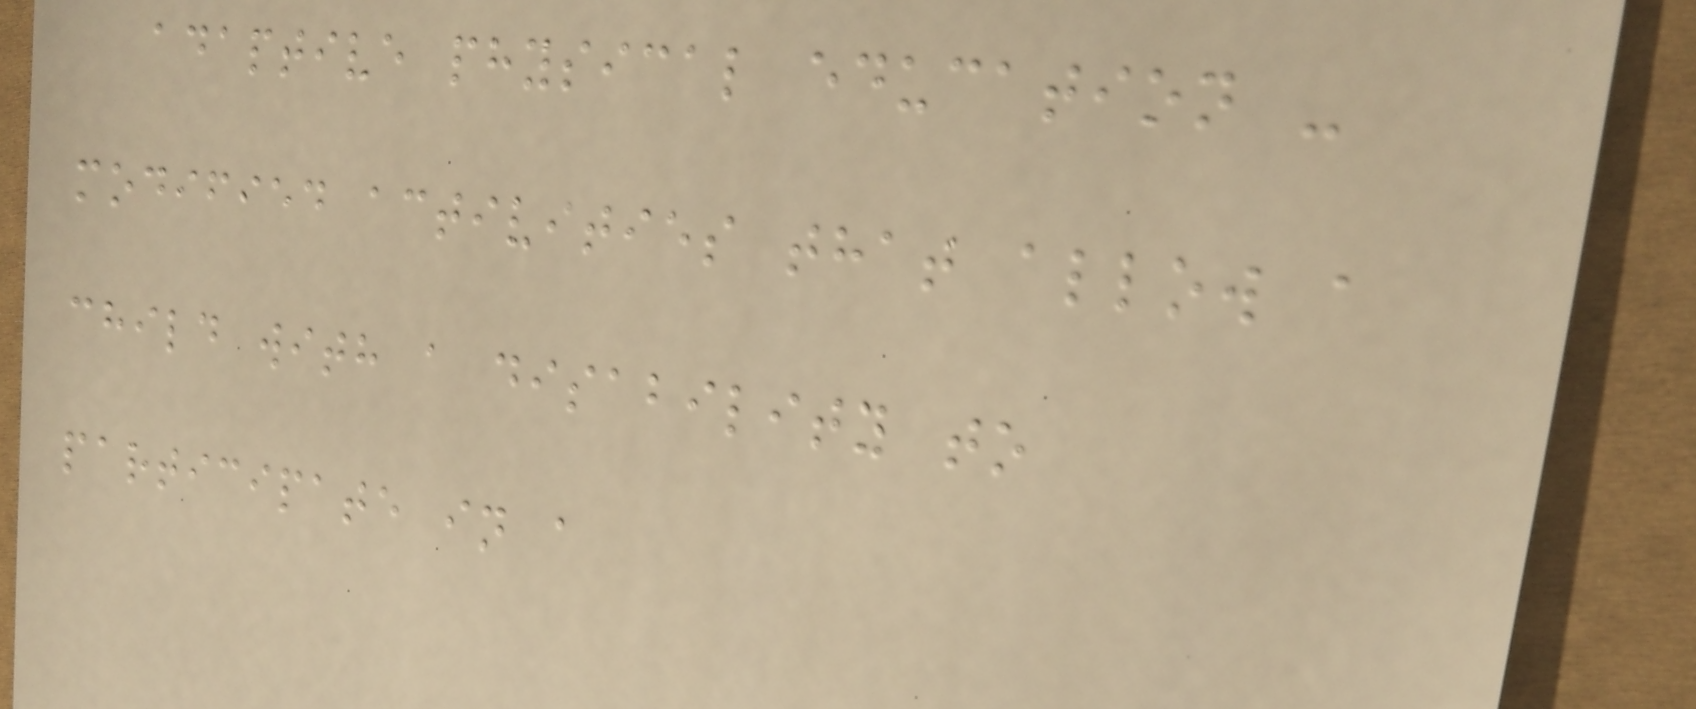adaptive physical education -
modified activities that allow a
child with a disability to
participate in a
